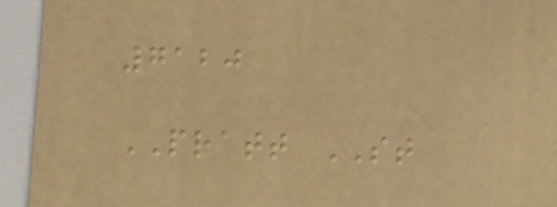7120
PRATT ST
